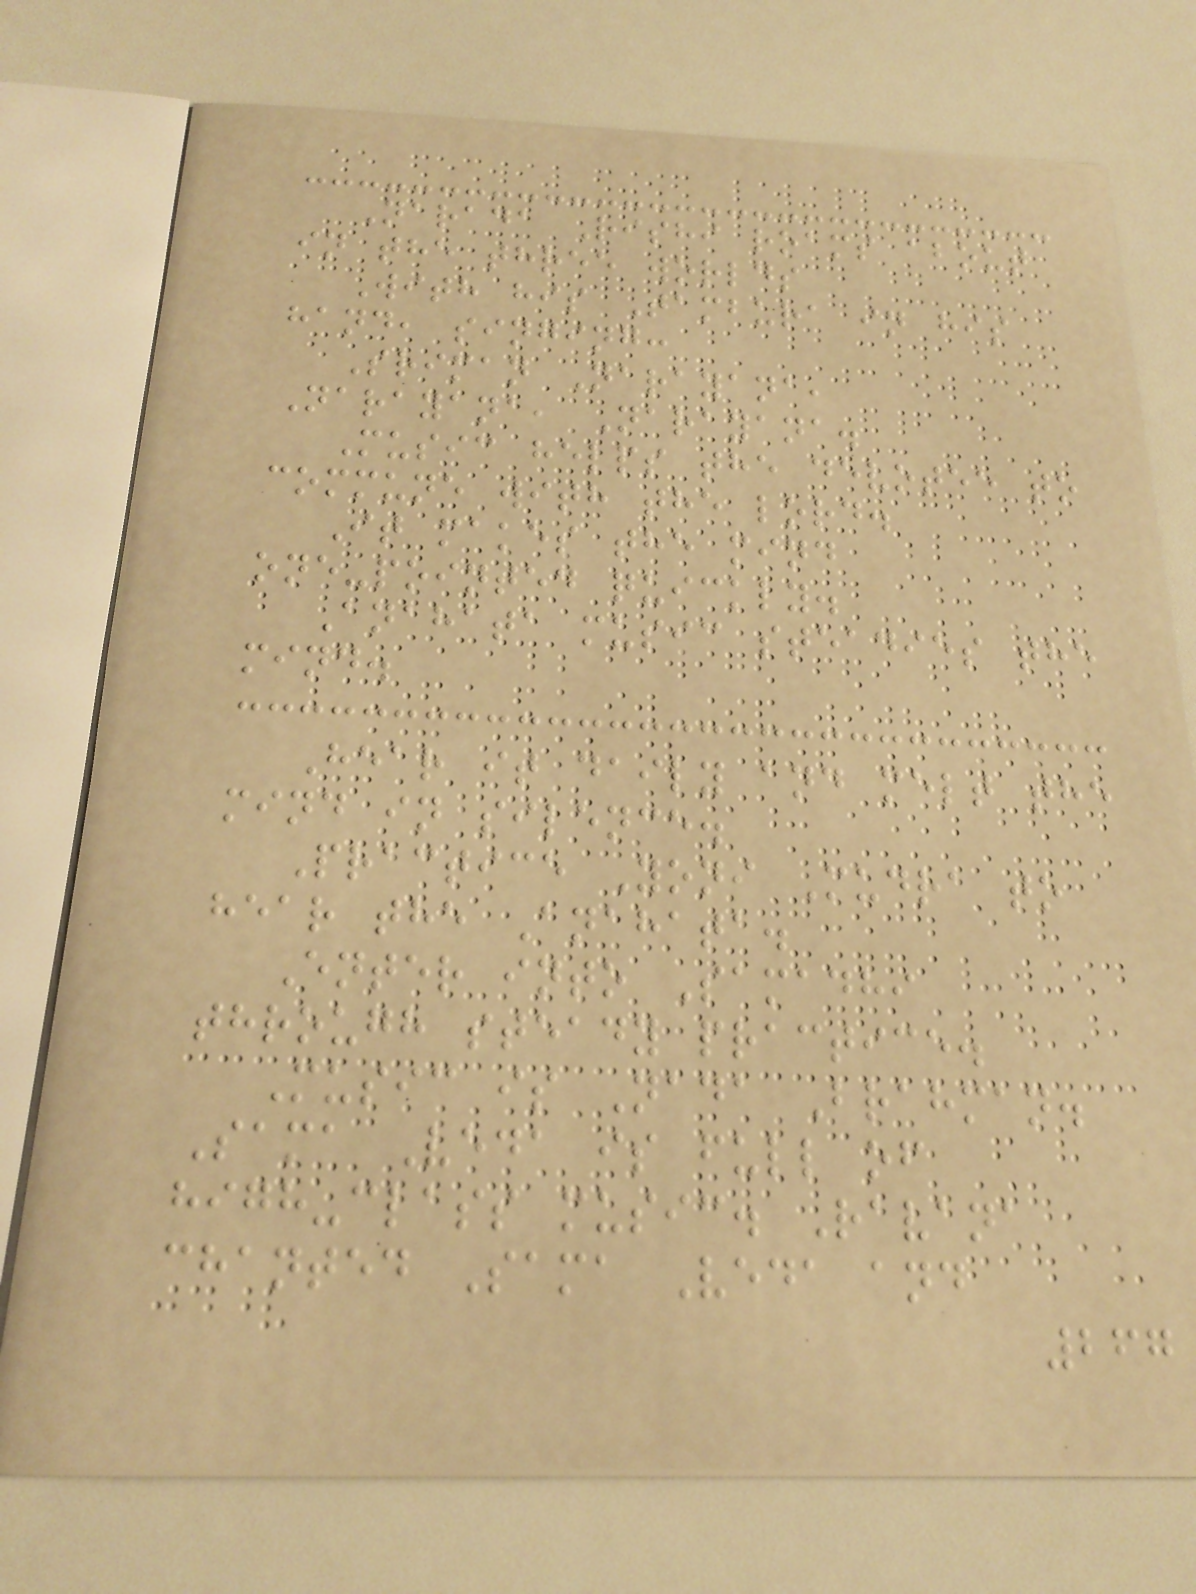Narada Rishi roams about
in the three worlds
With his Tambura in his
hand, singing:
Sriman Narayana,
Narayana, Narayana.
Music helps the devotee to
commune with the lord.
It makes the mind
one-pointed quickly.
Anahata music steadies the
mind.
Hear it daily and melt the
mind in silence.
Practice Yoni Mudra to
hear the Anahata.
Enter into Samadhi
through steady practice.
Music is Nada Brahman.
Sama Veda is full of
high-class music. Ravana
chanted Sama Veda and
267
